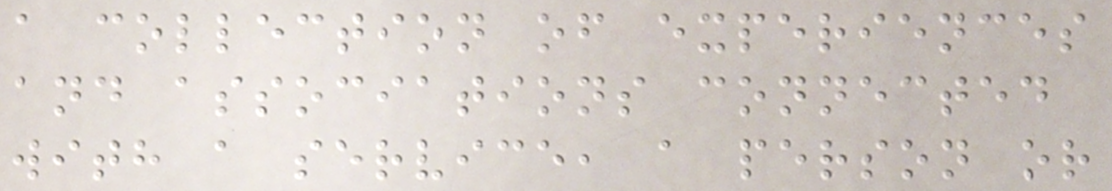a collection of experiences
and associations connected
with a service, a person or
